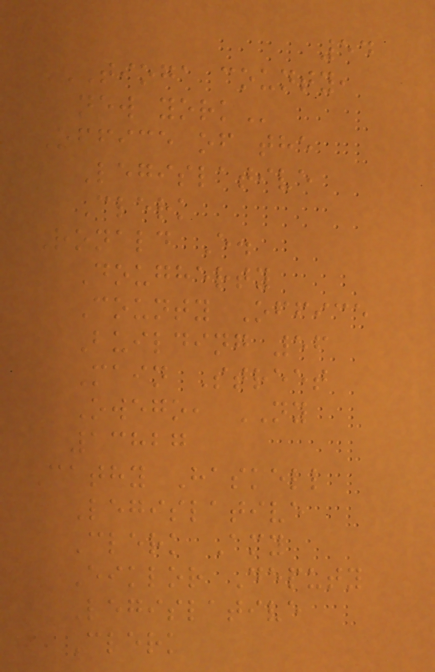54
TIOGA COUNTY,
NEW YORK
Office of the
Legislative
Clerk
Ronald E.
Dougherty
County Office
Building 56
Main Street
Owego, NY
13827
Cathy Haskell
Legislative
Clerk Amy
Eiklor Deputy
Legislative
Clerk
